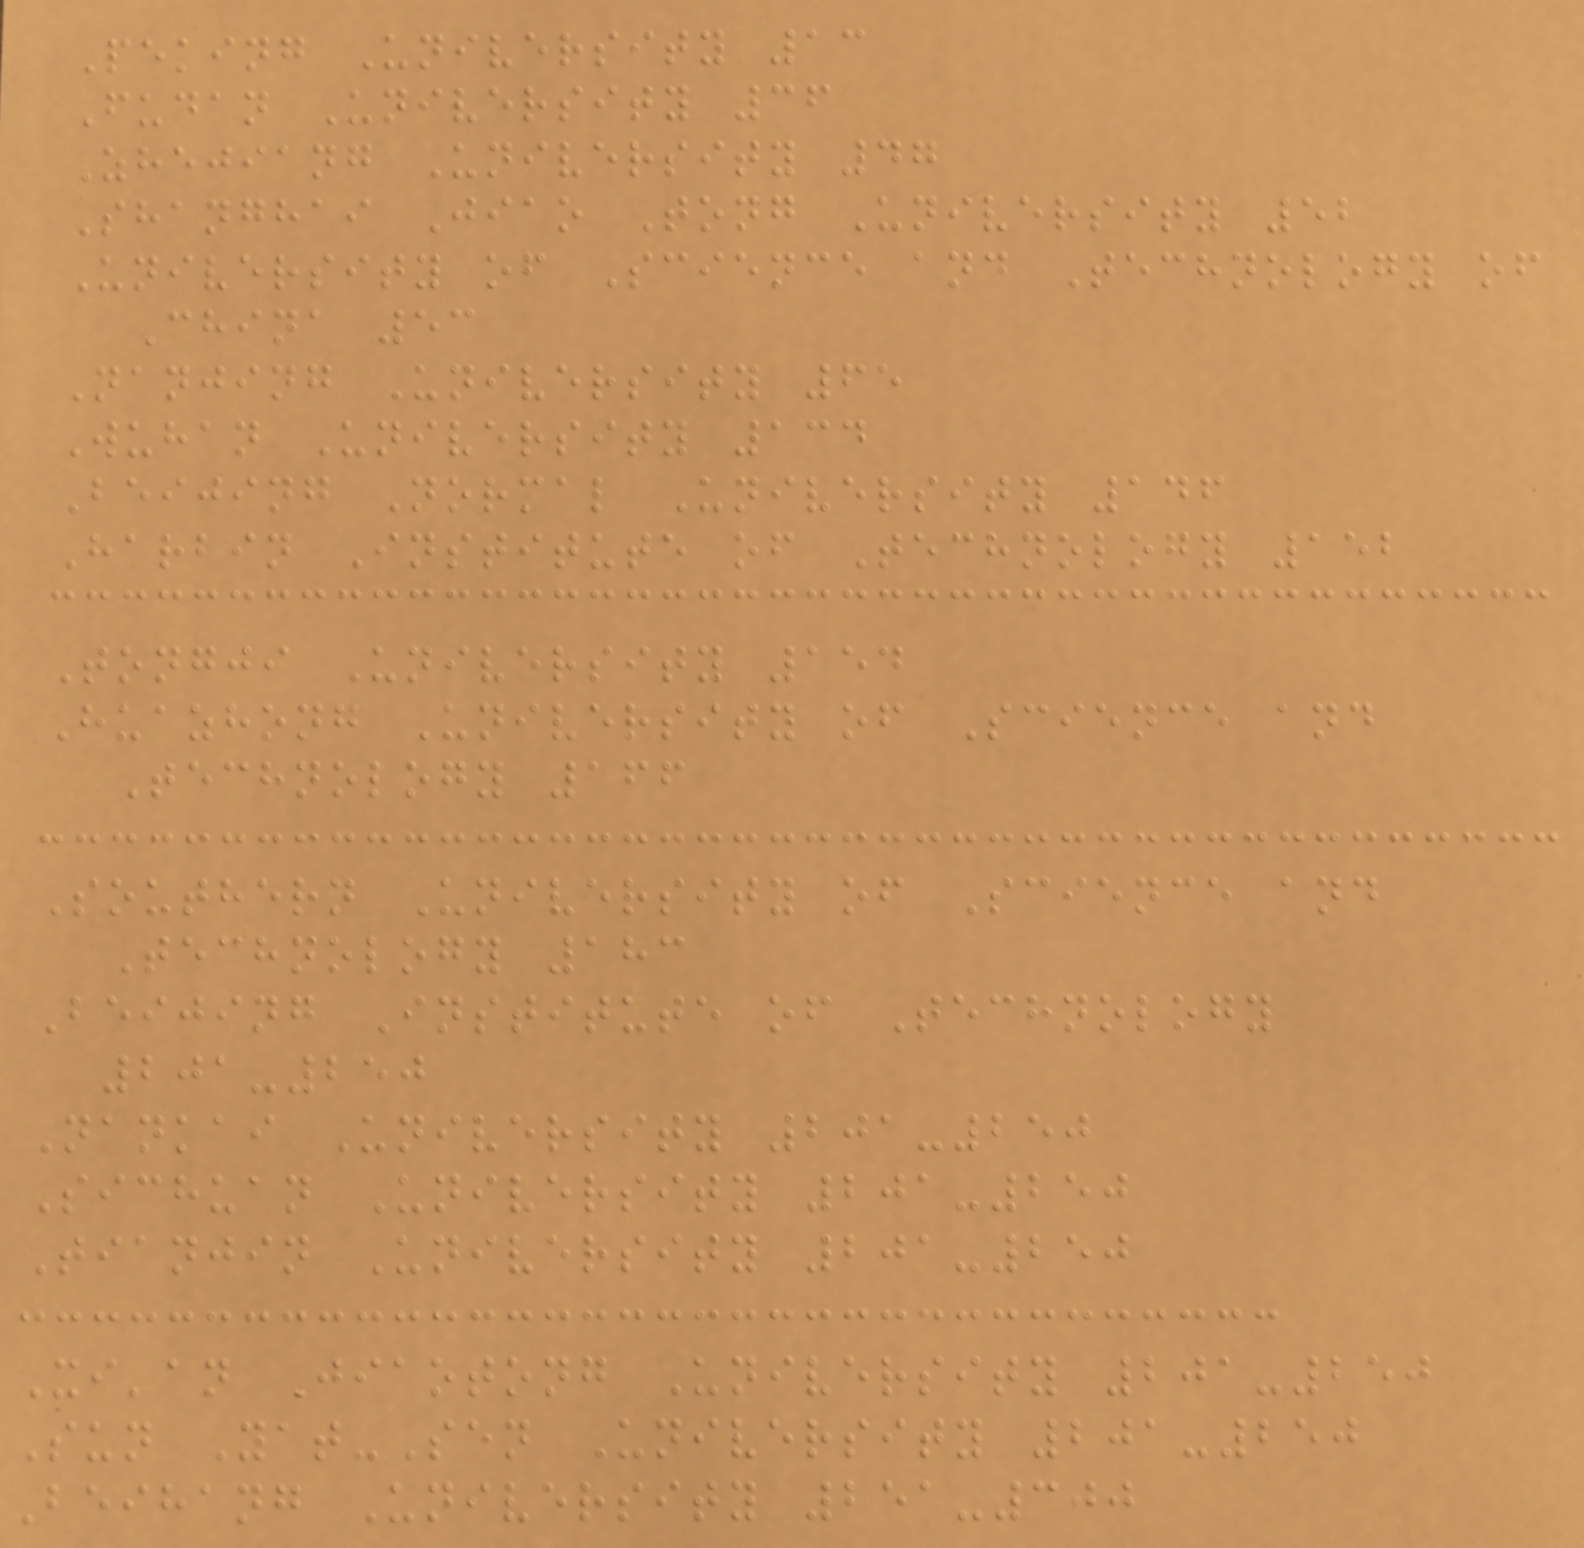Peking University 13
Fudan University 36
Zhejiang University 47
Shanghai Jiao Tong University 52
University of Science and Technology of
China 53
Nanjing University 65
Wuhan University 134
Beijing Normal University 146
Harbin Institute of Technology 152
Tongji University 154
Huazhong University of Science and
Technology 166
Southern University of Science and
Technology 183
Beijing Institute of Technology
201-250
Nankai University 201-250
Sichuan University 201-250
Tianjin University 201-250
Xi'an Jiaotong University 201-250
Sun Yat-Sen University 201-250
Beihang University 251-300
